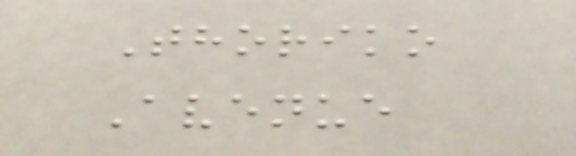Thoriko
Avenue
